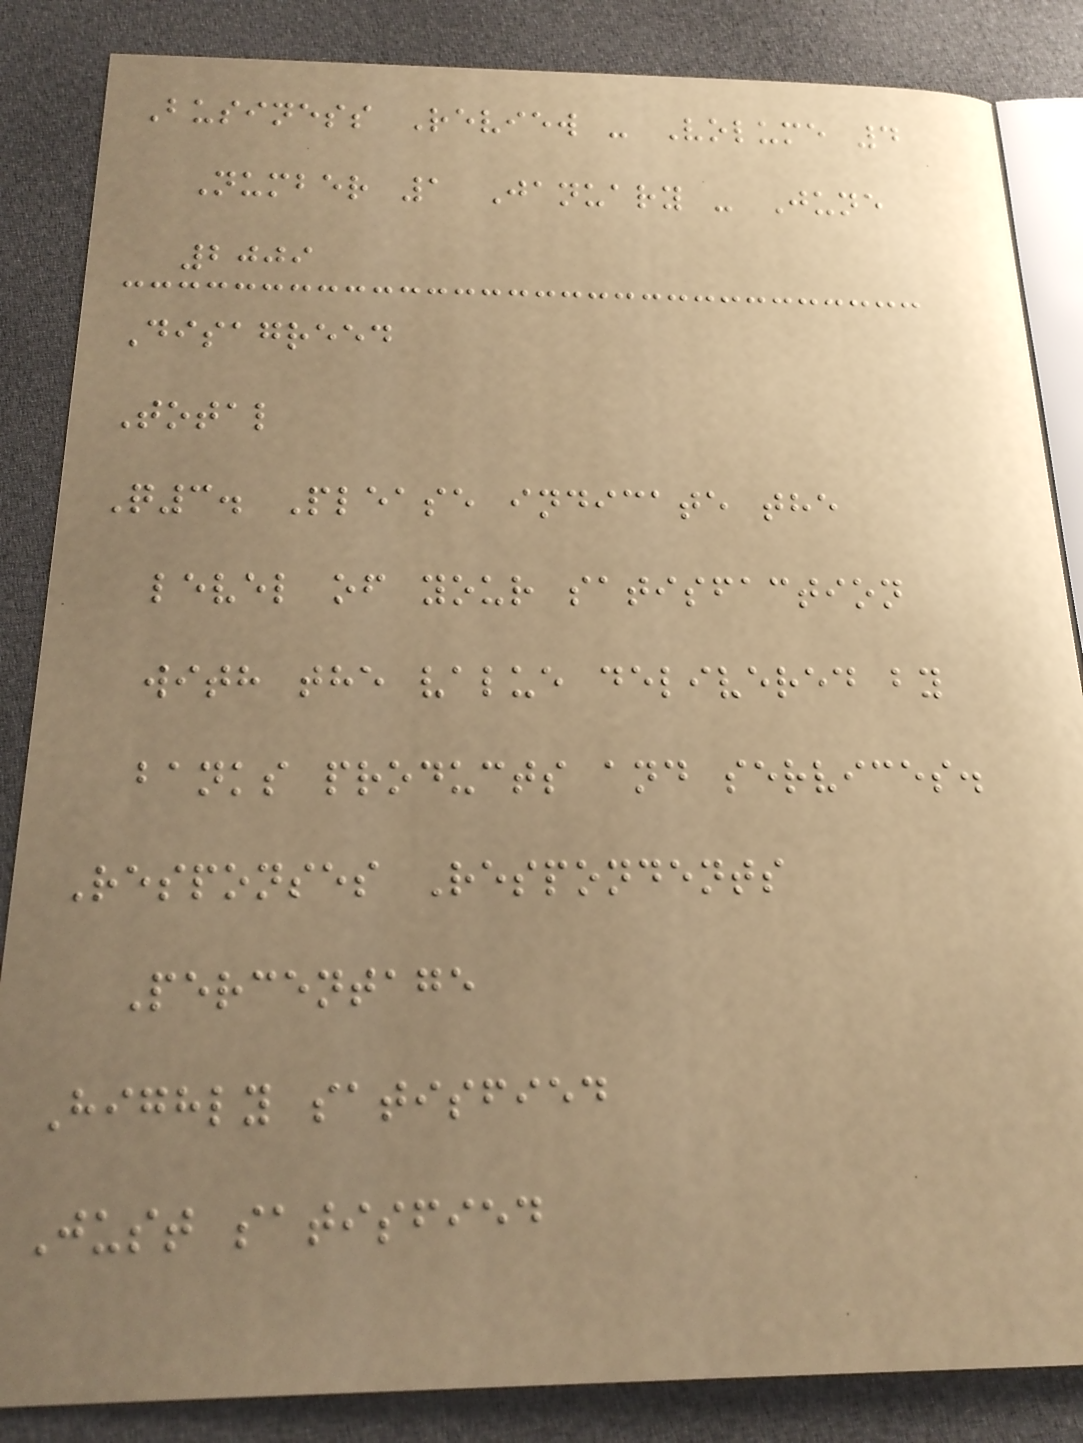Business Review - Volume 4
Number 1 January - June
2009
Disagreed
Total
Q3. Please indicate the
level of your satisfaction
with the value delivered by
banks products and services.
Responses Respondents
Percentage
Highly satisfied
Just satisfied
